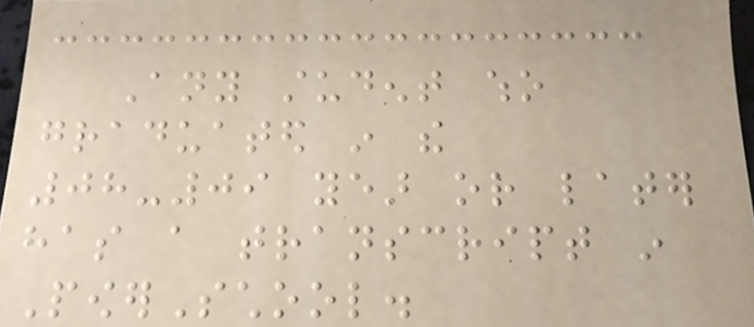Any student who
graduated in the
08-09 year or later
has a transcript in
PowerSchool.
